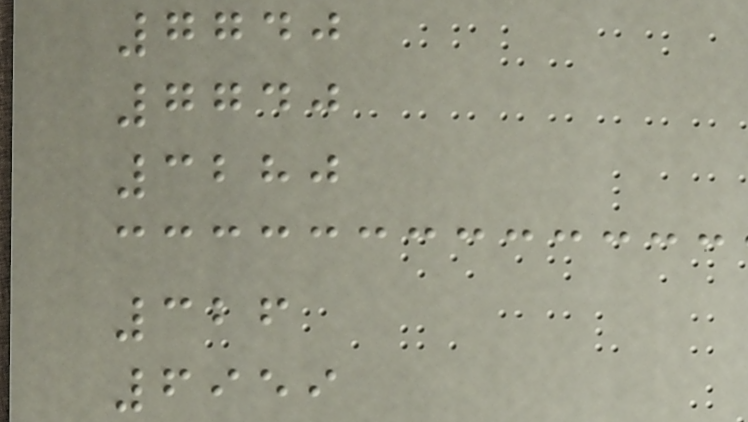7740
7740
3280
326
6959
